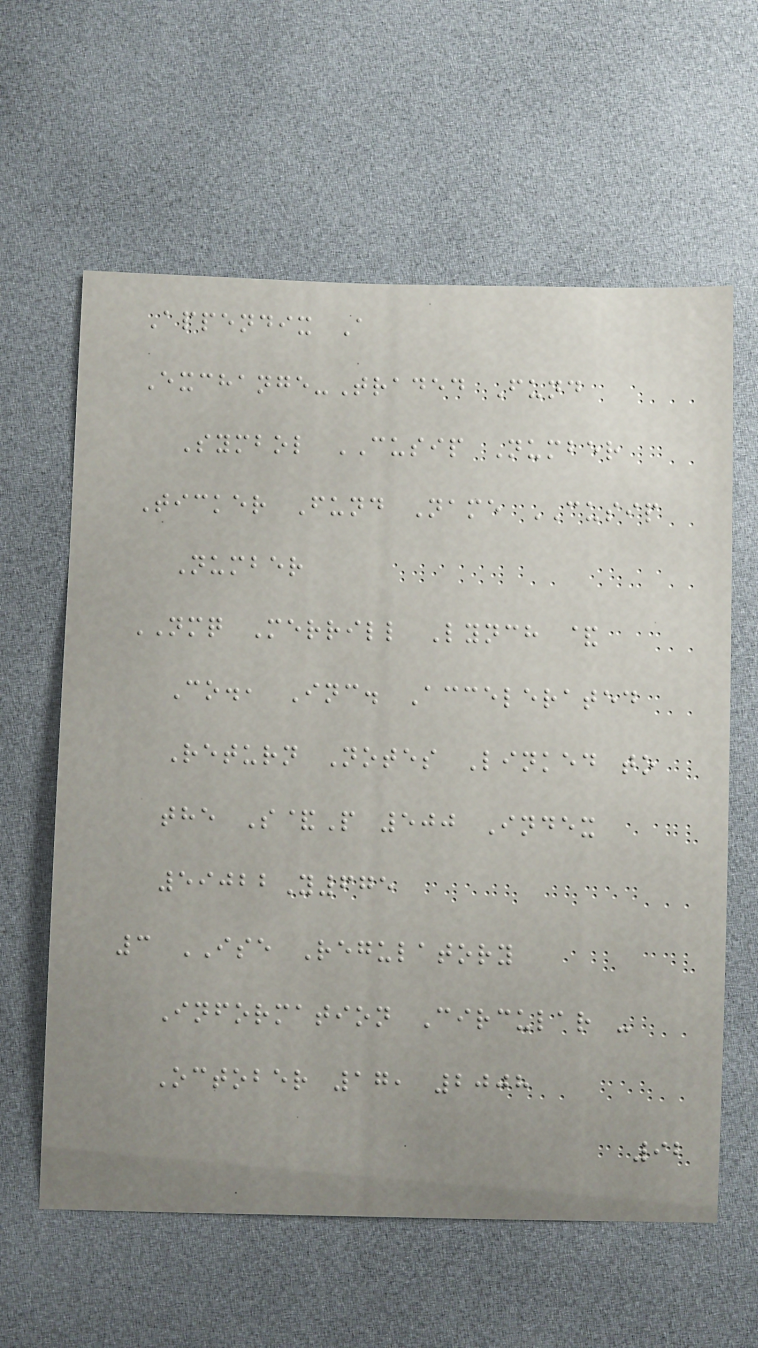Appendix A
Exchange-Traded Fund
Symbol CUSIP Number
Ticker Fund Name CUSIP
Number
NMQ Merrill Lynch &
Co., Inc. Accelerated
Return Notes Linked to
the S&P 500 Index
59022Y675
3 ISE Regulatory
Information Circular -
October 17, 2008
92
